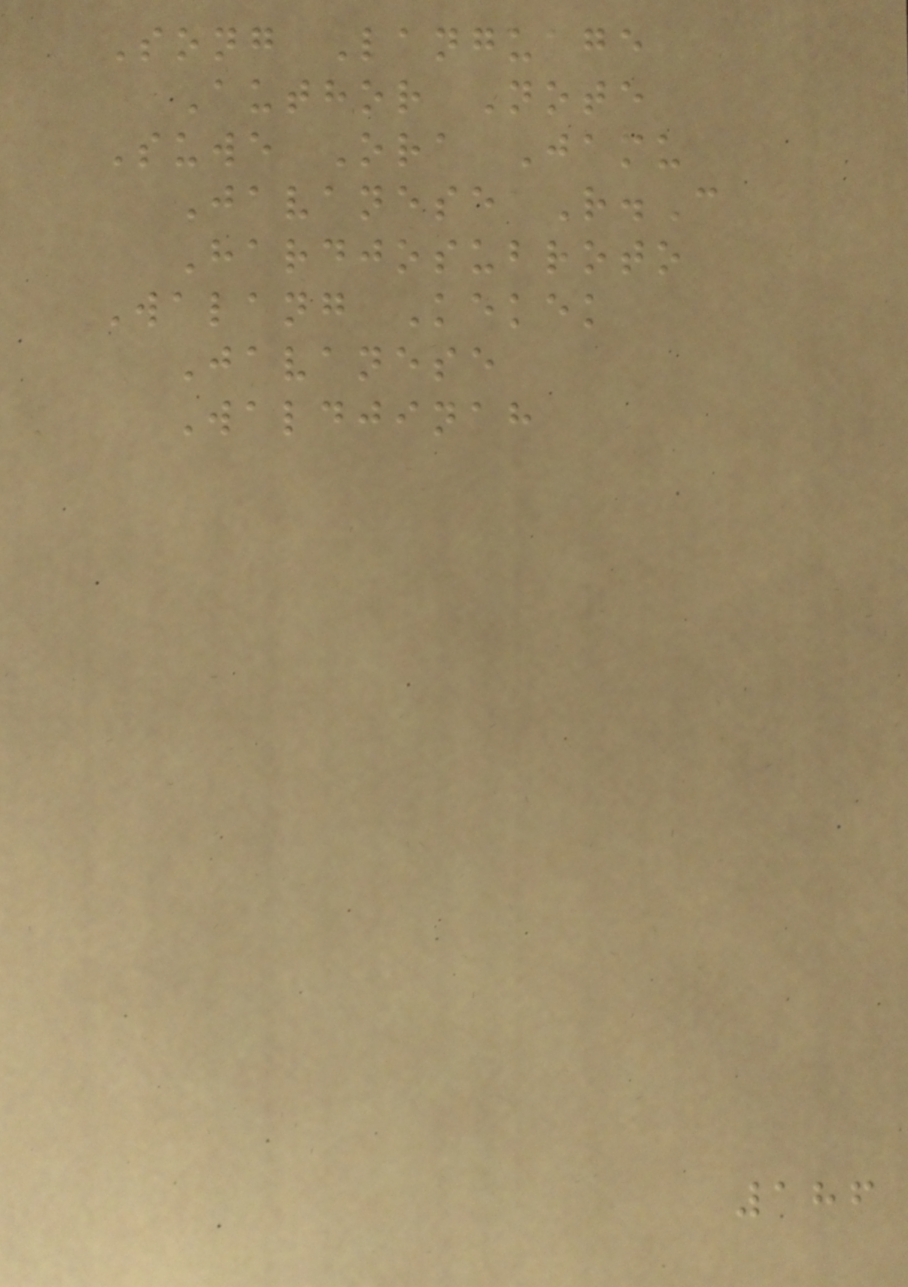Song Language
Author Note
Suwe Ora Jamu
Javanese R.C
Hardjosubroto
Walang Kekek
Javanese
Waldjinah
186
